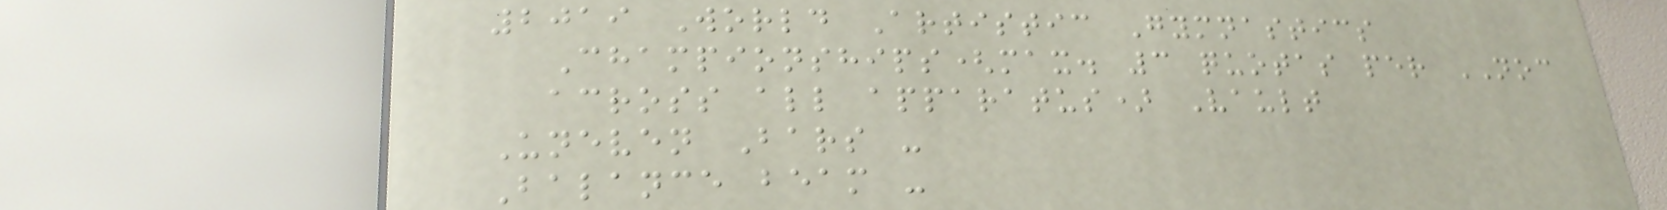2019 World Artistic Gymnastics
Championships(max. 3 quotas per NOC
across all apparatus) Vault
Uneven Bars -
Balance beam -
